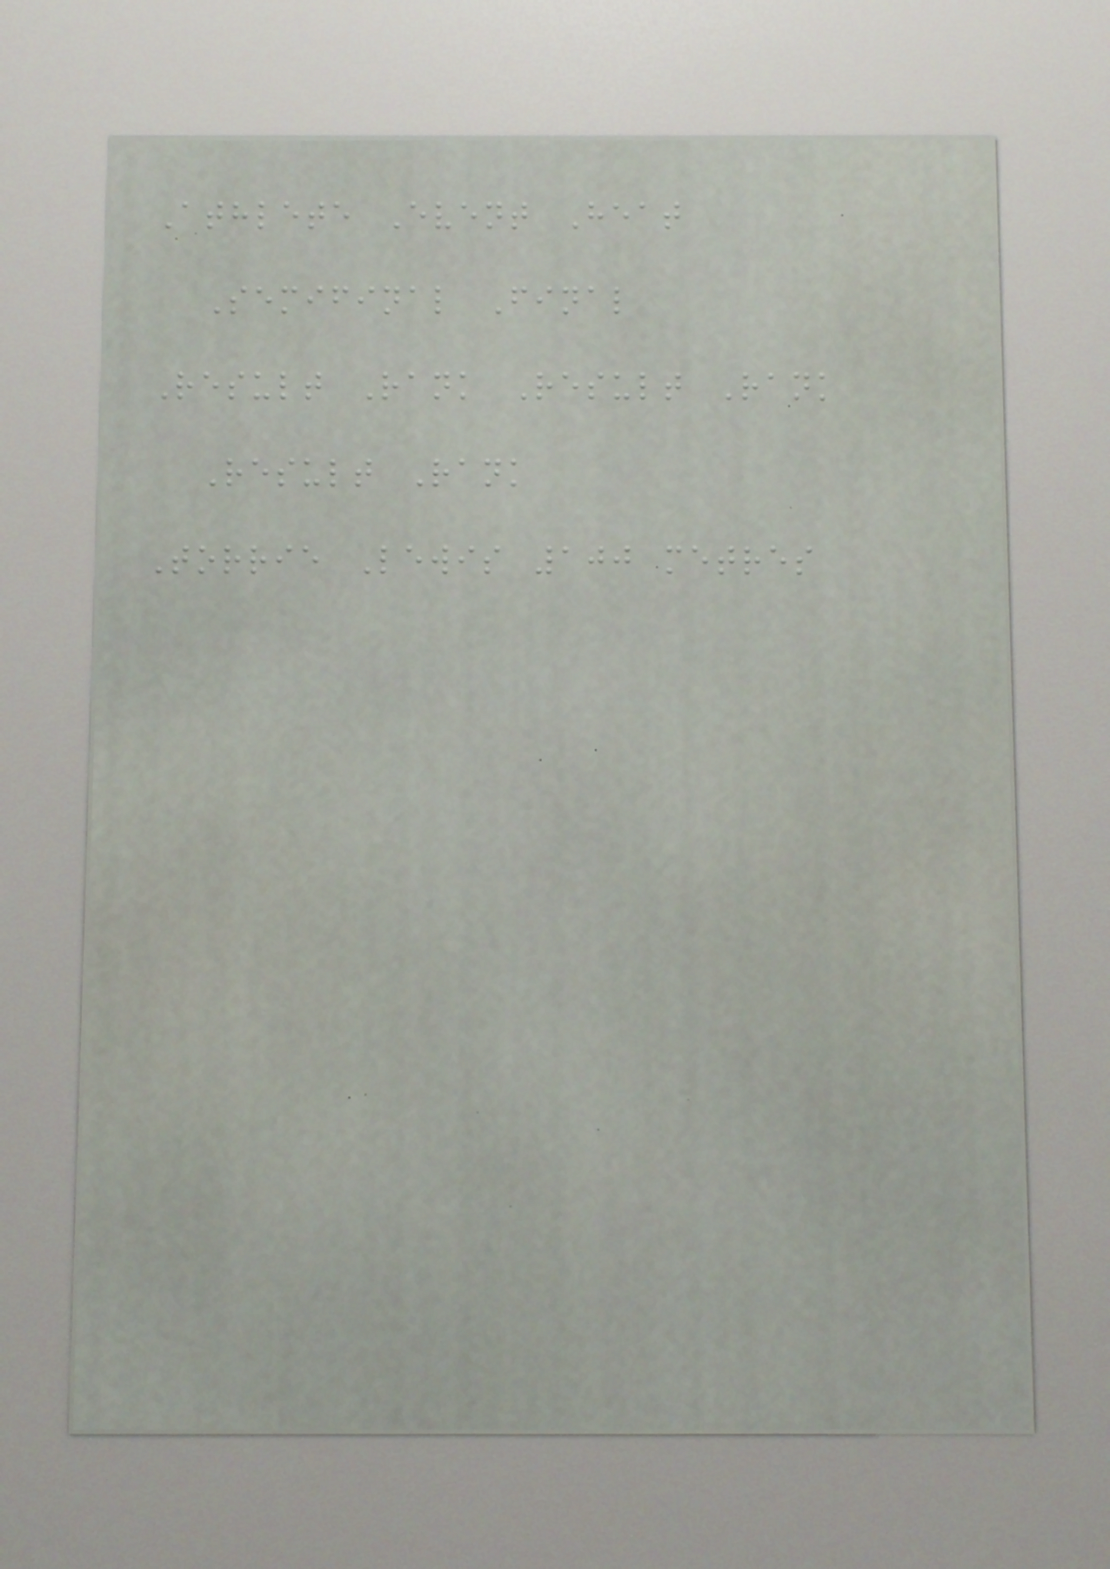Athlete Event Heat
Semifinal Final
Result Rank Result Rank
Result Rank
Torrie Lewis 100 metres
